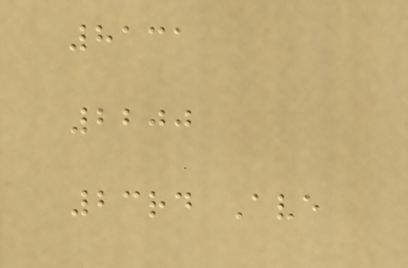8131
2200
23rd Ave
